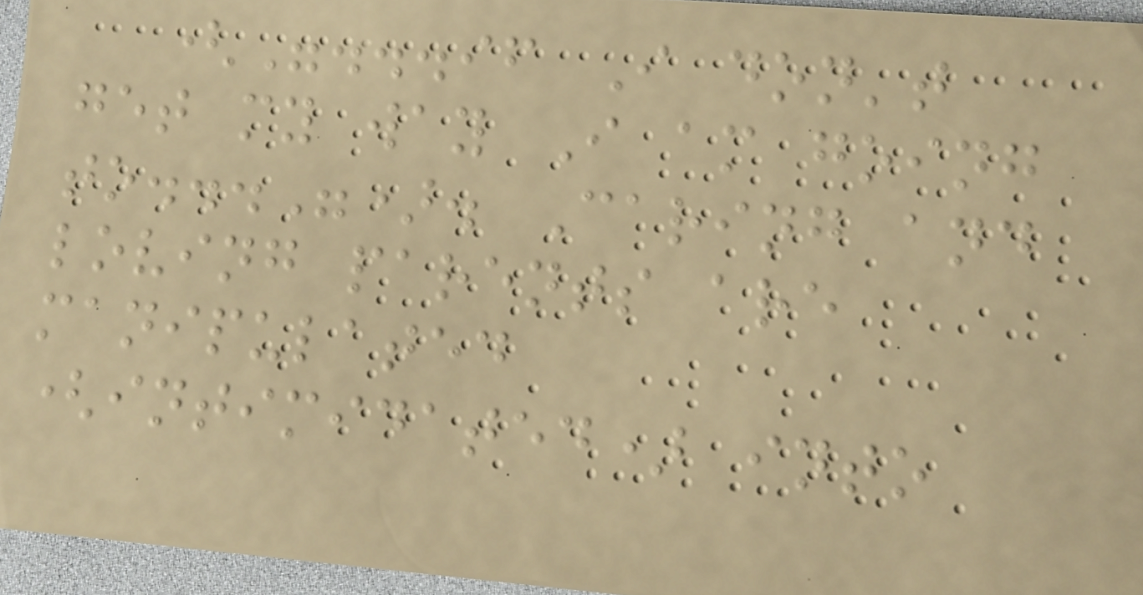("...if I don't
get my way I am going
to..."). Caring and
loving parents are
manipulated
(intimidated) into
